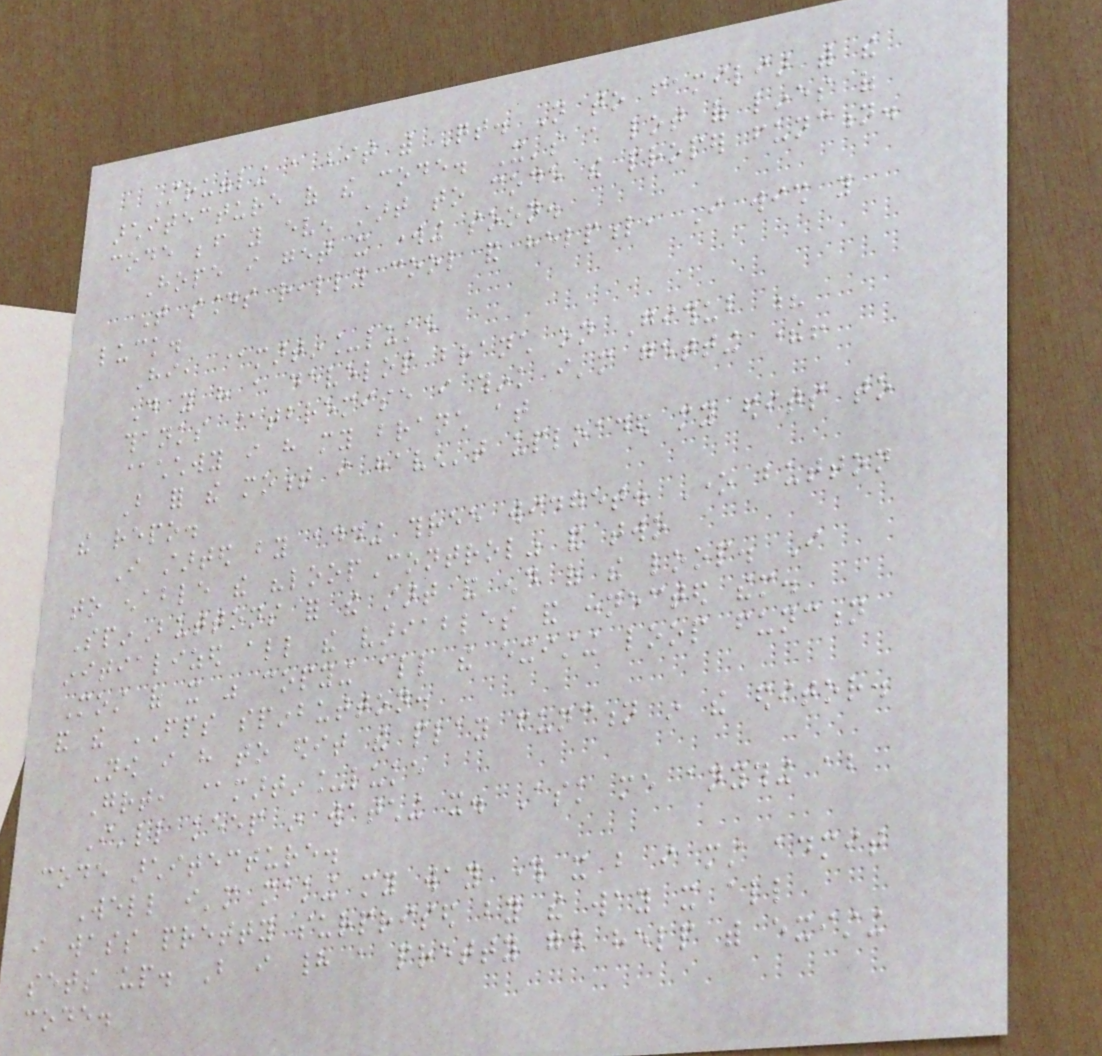Struggling a bit with Qt. Not to familiar with the
architecture of the code. It's a lot of lines of
code before you even start to code the proper function.
Hope i get it working soon.
That sounds really cool and helpful, I wish you
luck.
Hi, @martin_luke
Do you have a develop branch on Github ?
thanks @tbremise i think i'm getting there!
@chchwy i have my branch at
But for the moment i haven't uploaded my edits to
the repo.
I started by adding three widget. One button
to enable the "loopControl" and two
SpinButtons for the start and end of the loop. I
initialized all the variables and connected them.
Most of it was copying all the existing loop function
and the FPS spinbutton.
Now i have to edit the play function in the editor.
Great, @martin_luke
I'll keep in watching it. Ask me anything about
code architecture.
Well i'm making my way through it but i must admit
i wass pretty surprised by the way it all
sets up. But i had a pretty good help with existing
code.
